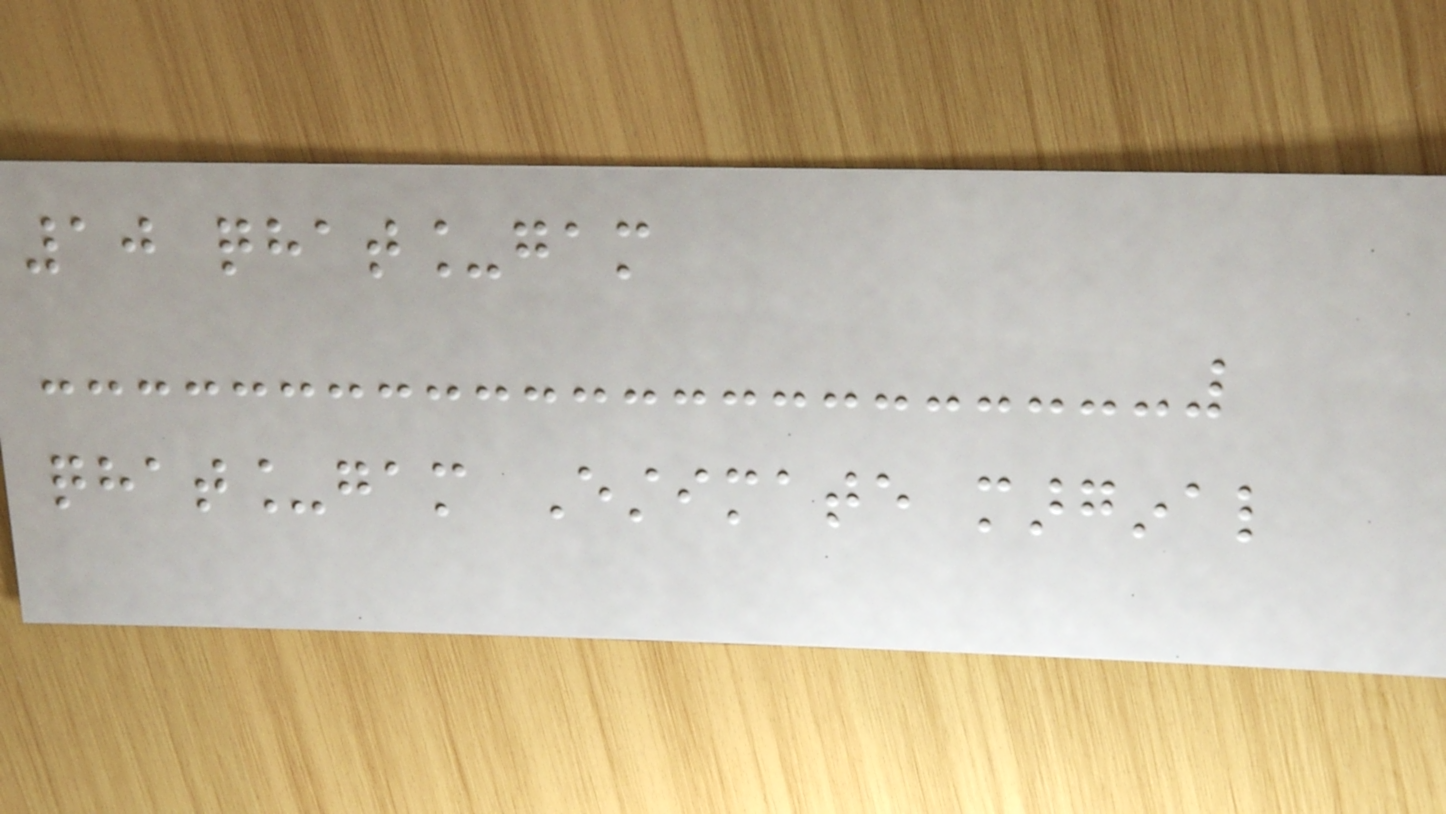10 qhat_gam
qhat_gam Estimate marginal
